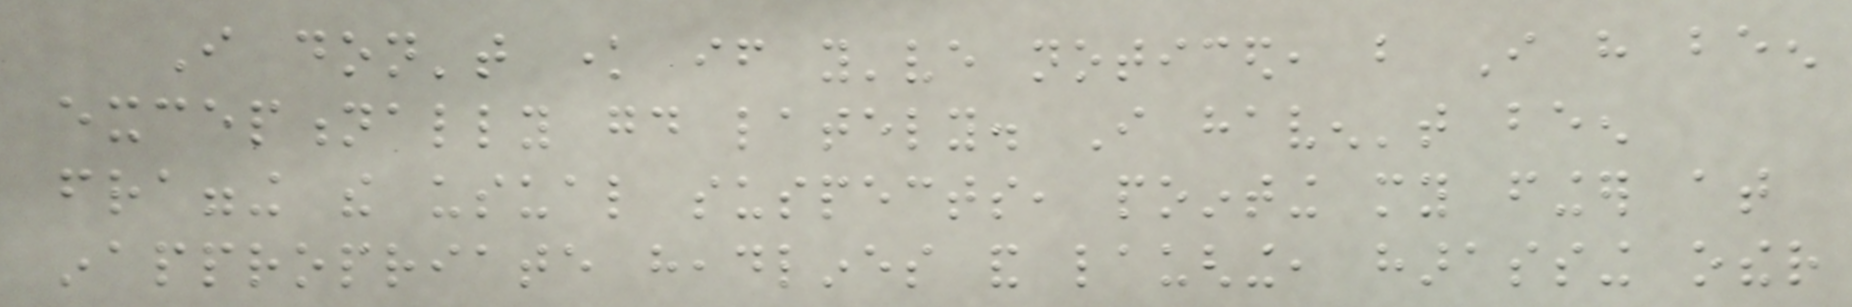I don't know if you've noticed, but I have been
exceptionally good lately. I haven't been
fragging the usual suspects, pointing my finger at
inappropriate headlines and laughing, harassing other
